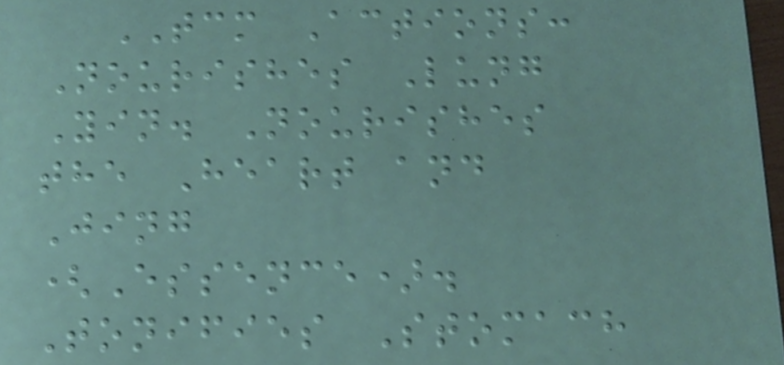TCM Actions:
Nourishes Lung
Yin. Nourishes
the Heart and
Jing
(Essence).
Tonifies Stomach
